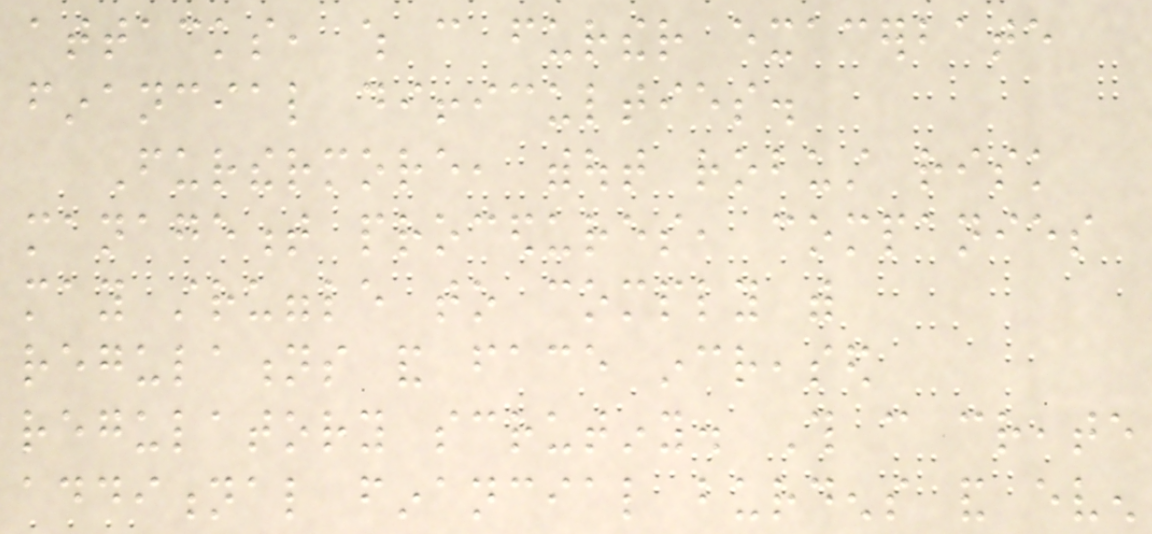attacks, which can further exacerbate
financial difficulties.
Furthermore, without robust risk
management procedures, companies
may struggle to comply with
regulations and face increased
regulatory scrutiny. This can create
additional financial burdens and even
